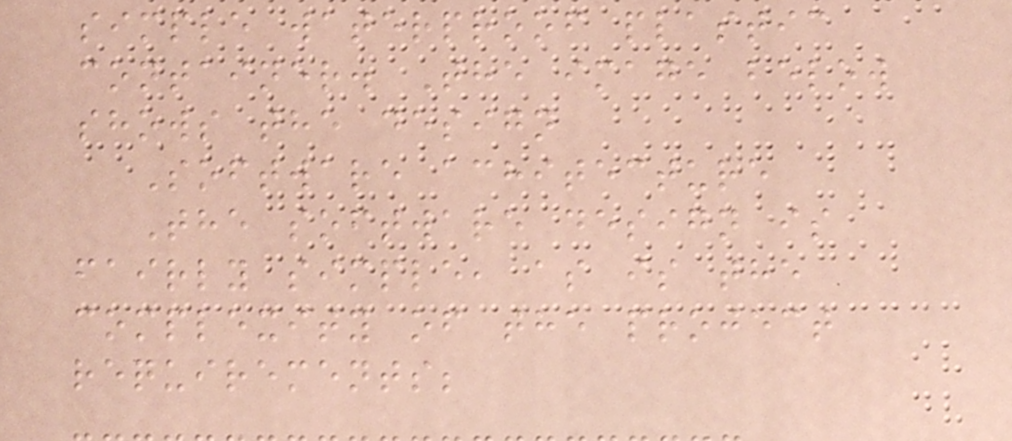simple waterproof plastic
container. The image below
shows the design
Software achitecture
The software design is
fairly simple, as is the
complexity of the project
requirements;
